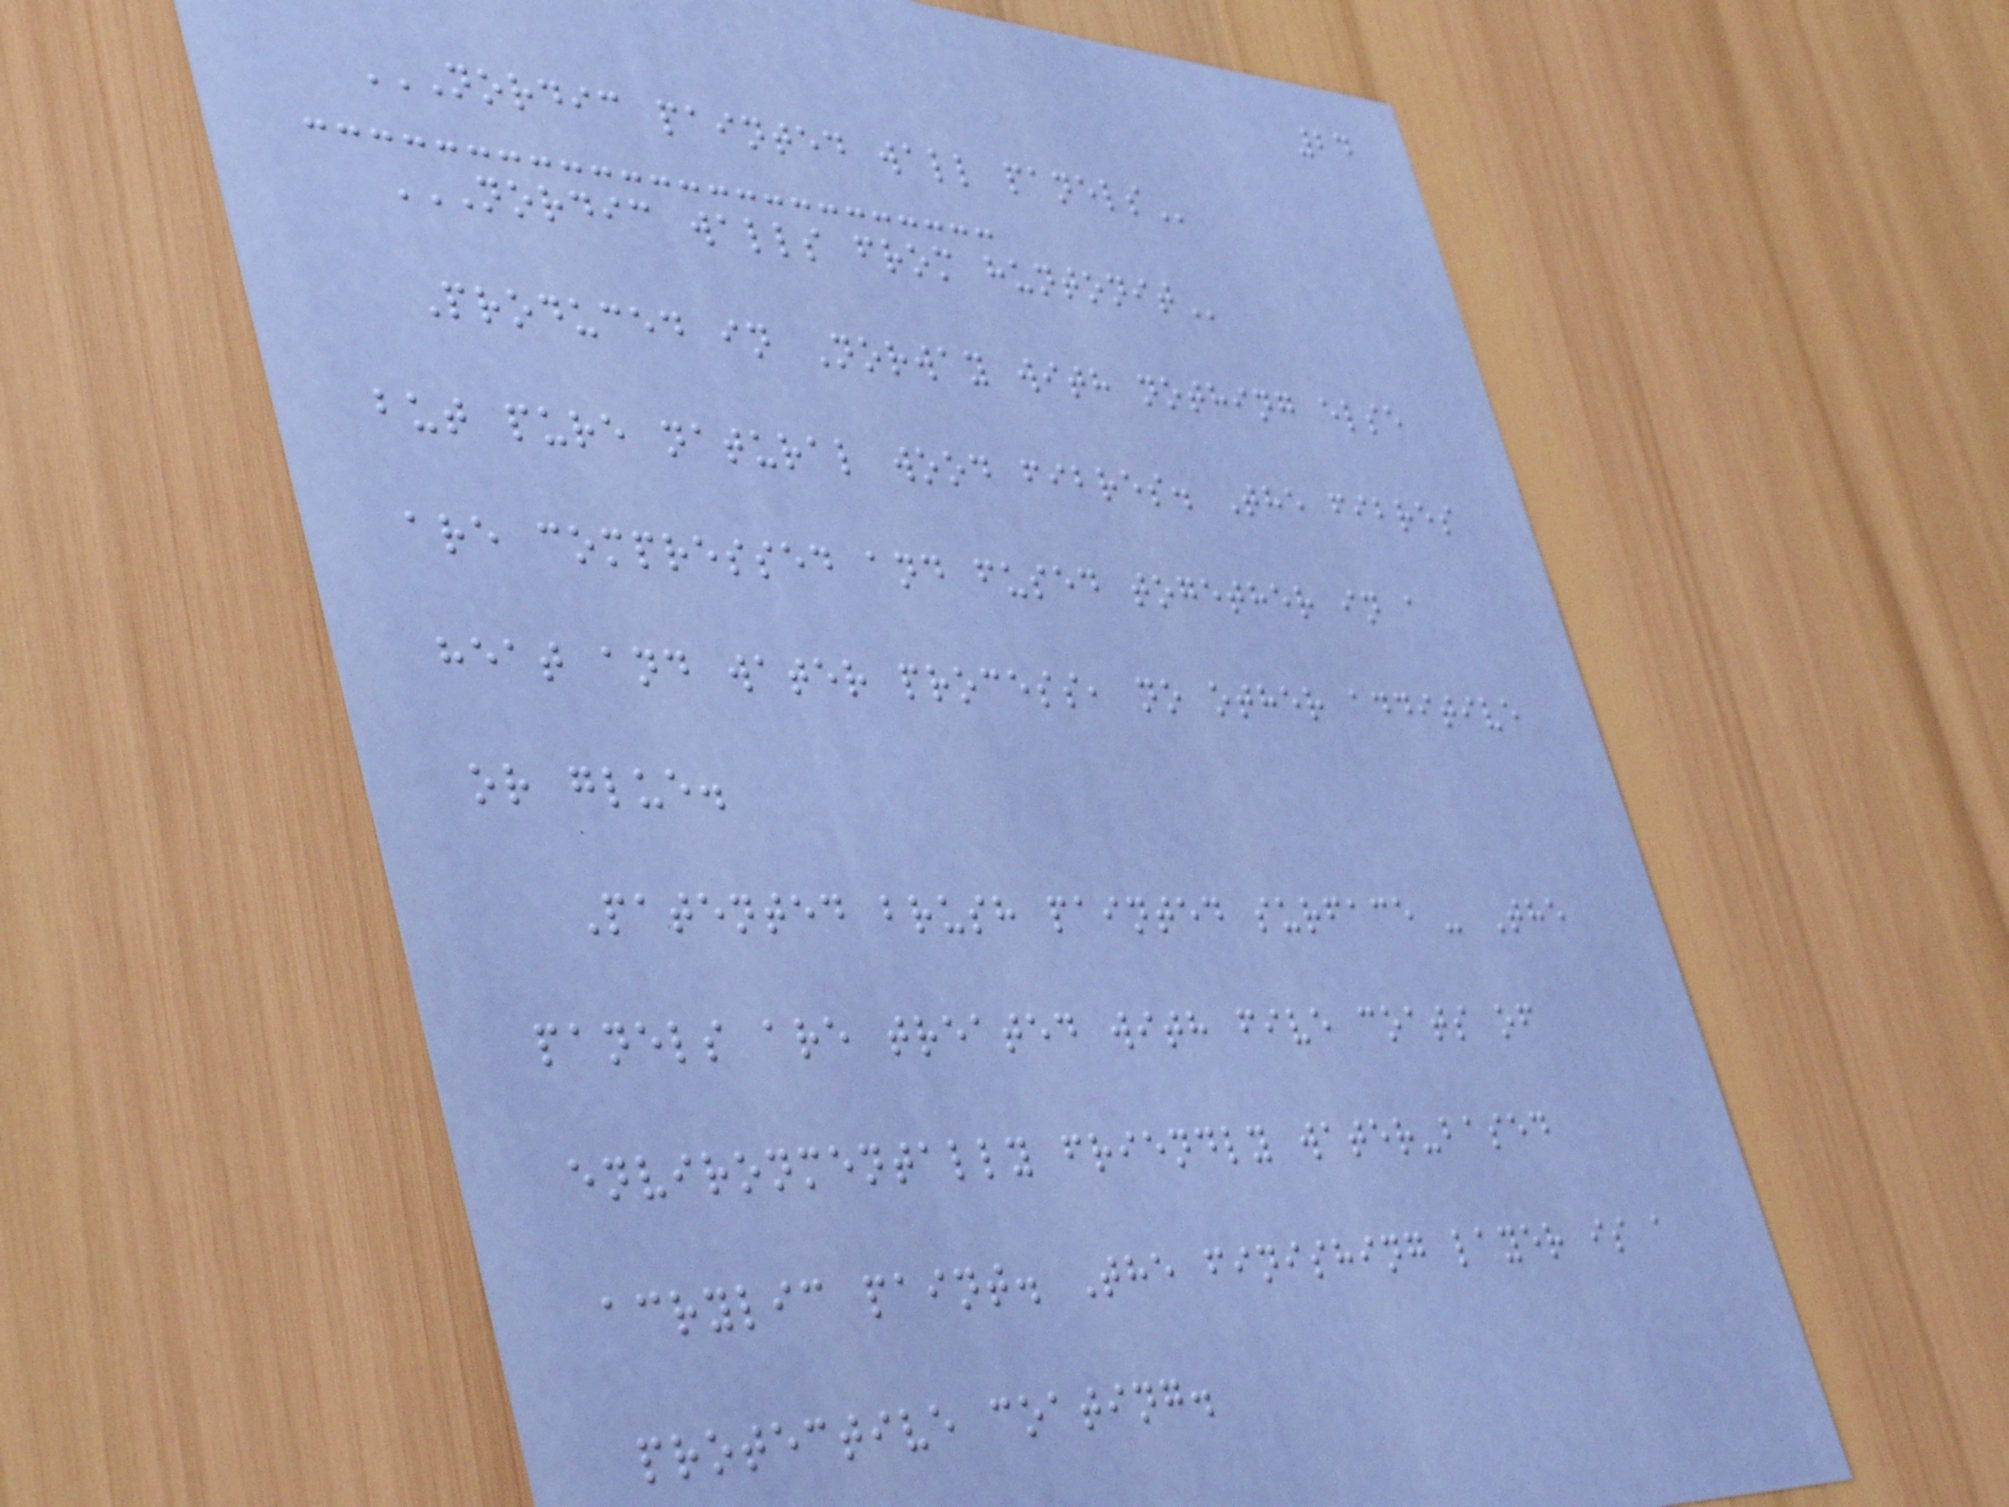24
NORDIC PAINTED WALL PANELS
NORDIC WALLS FROM HUNTONIT
Produced in Norway with nothing else
but pure natural wood fibres. The fibres
are compressed and fused together in a
heat and water process, no other additive
or glue.
Patented brush painted surface - The
panels are treated with five coats of
environmentally friendly water-based
acrylic paint. The finishing layer is a
protective coating.
